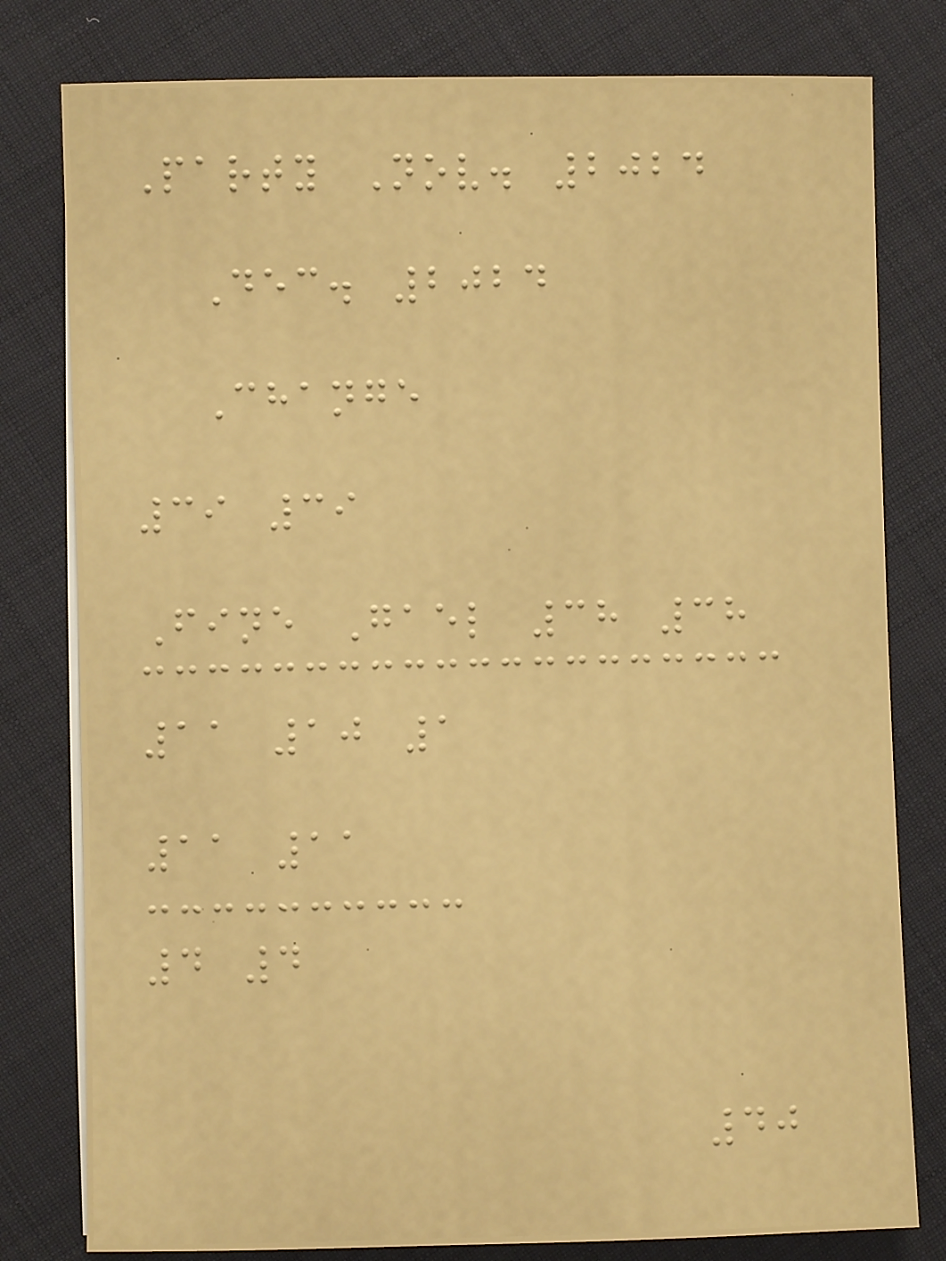Party Nov. 2024
Dec. 2024
Change
39 39
Fine Gael 38 38
11 10 1
11 11
4 4
40
